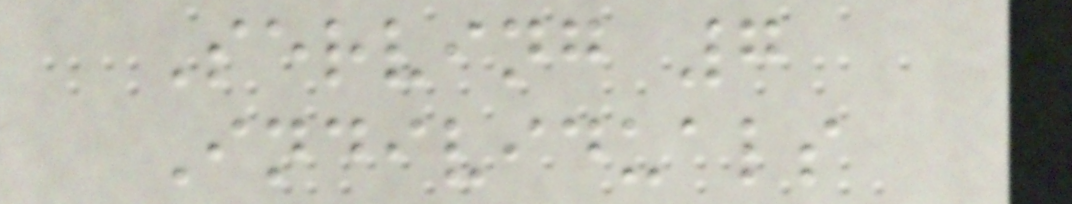Serving 7
Individuals
